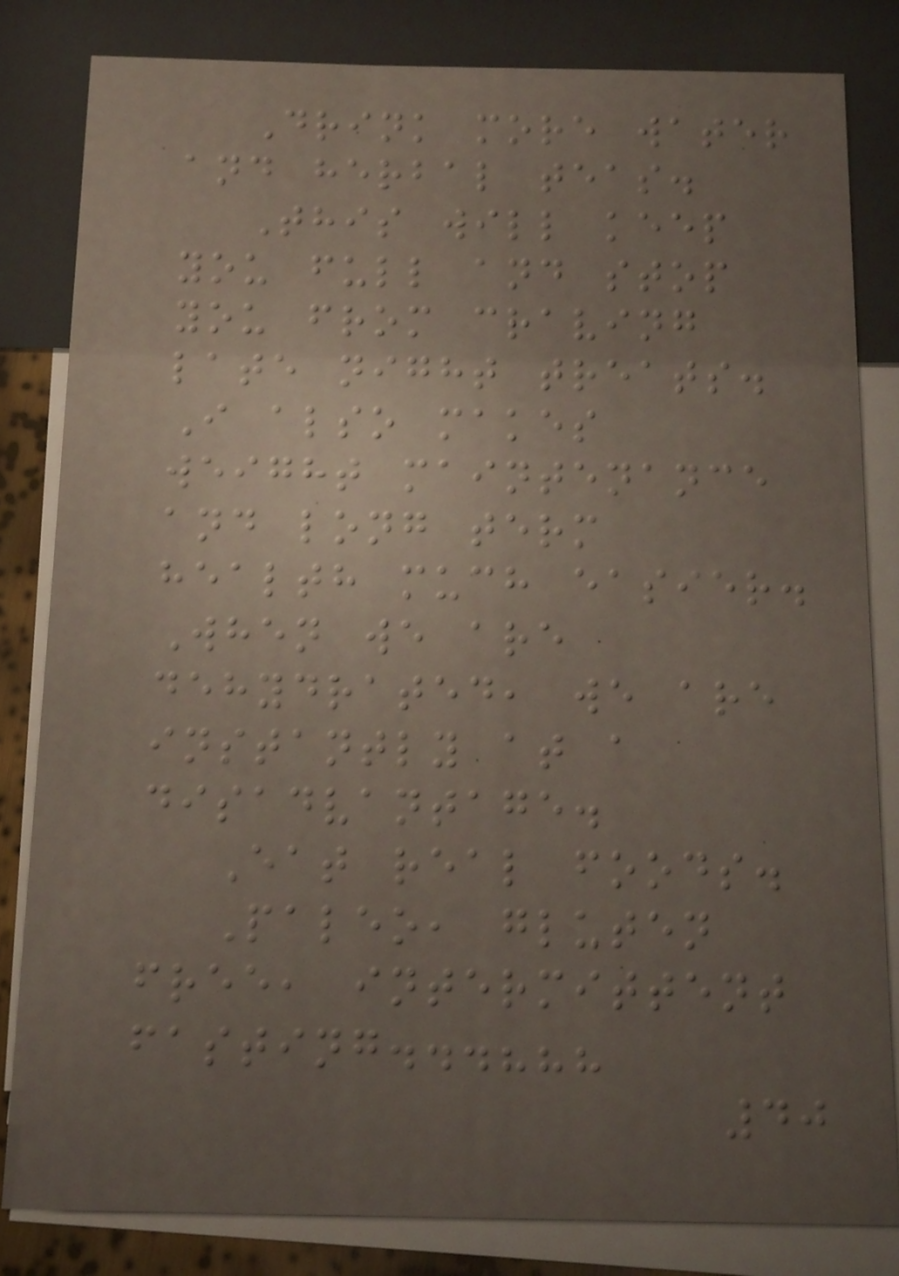Drink more water
and herbal teas.
This will keep
you full and stop
you from craving
late night treats.
I also makes
weight maintenance
and long term
health much easier.
When we are
dehydrated, we are
instantly at a
disadvantage.
Eat real foods.
Paleo, gluten
free, intermittent
fasting...???
40
